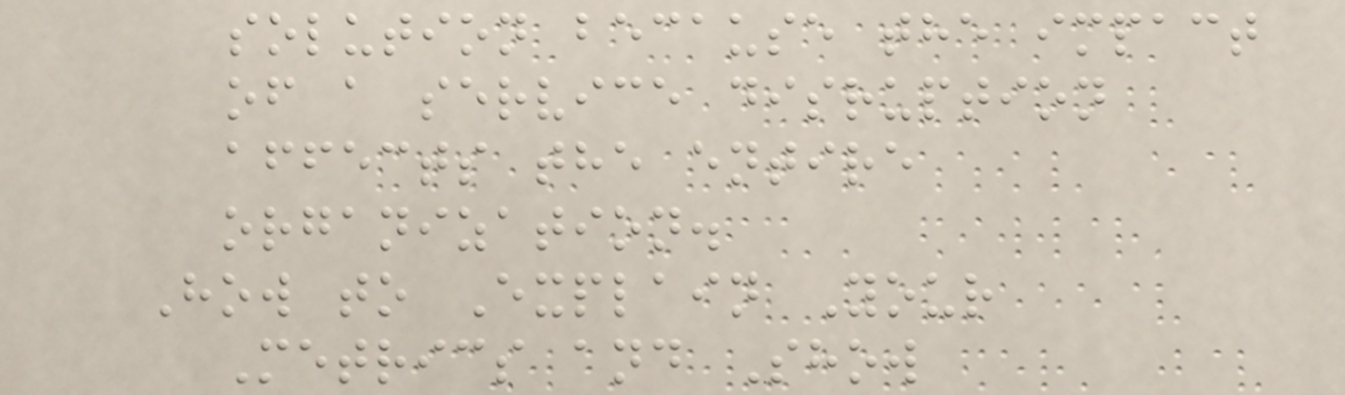solution because the impact
of a service disruption
affects the entire
organization.
How to Explain Your
Metrics and Show
